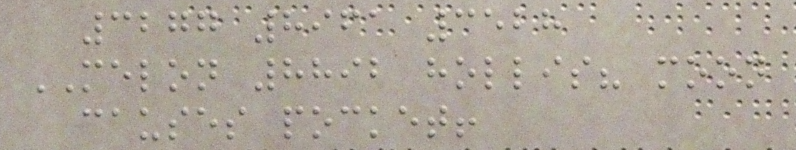3277 8961 3528
MELON 8892 hollis? moon
causes pocket!
